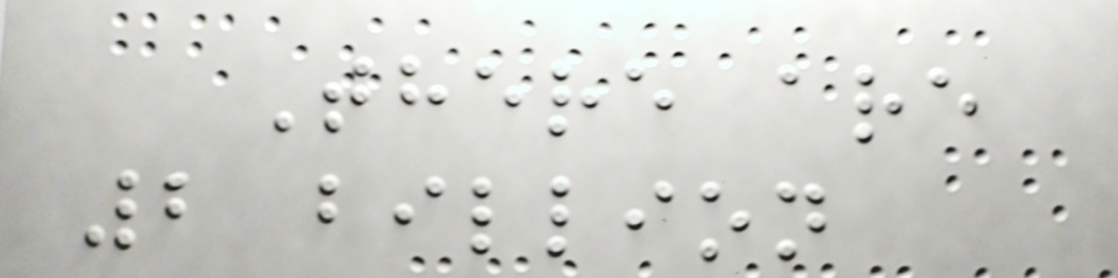There are
2 billion
